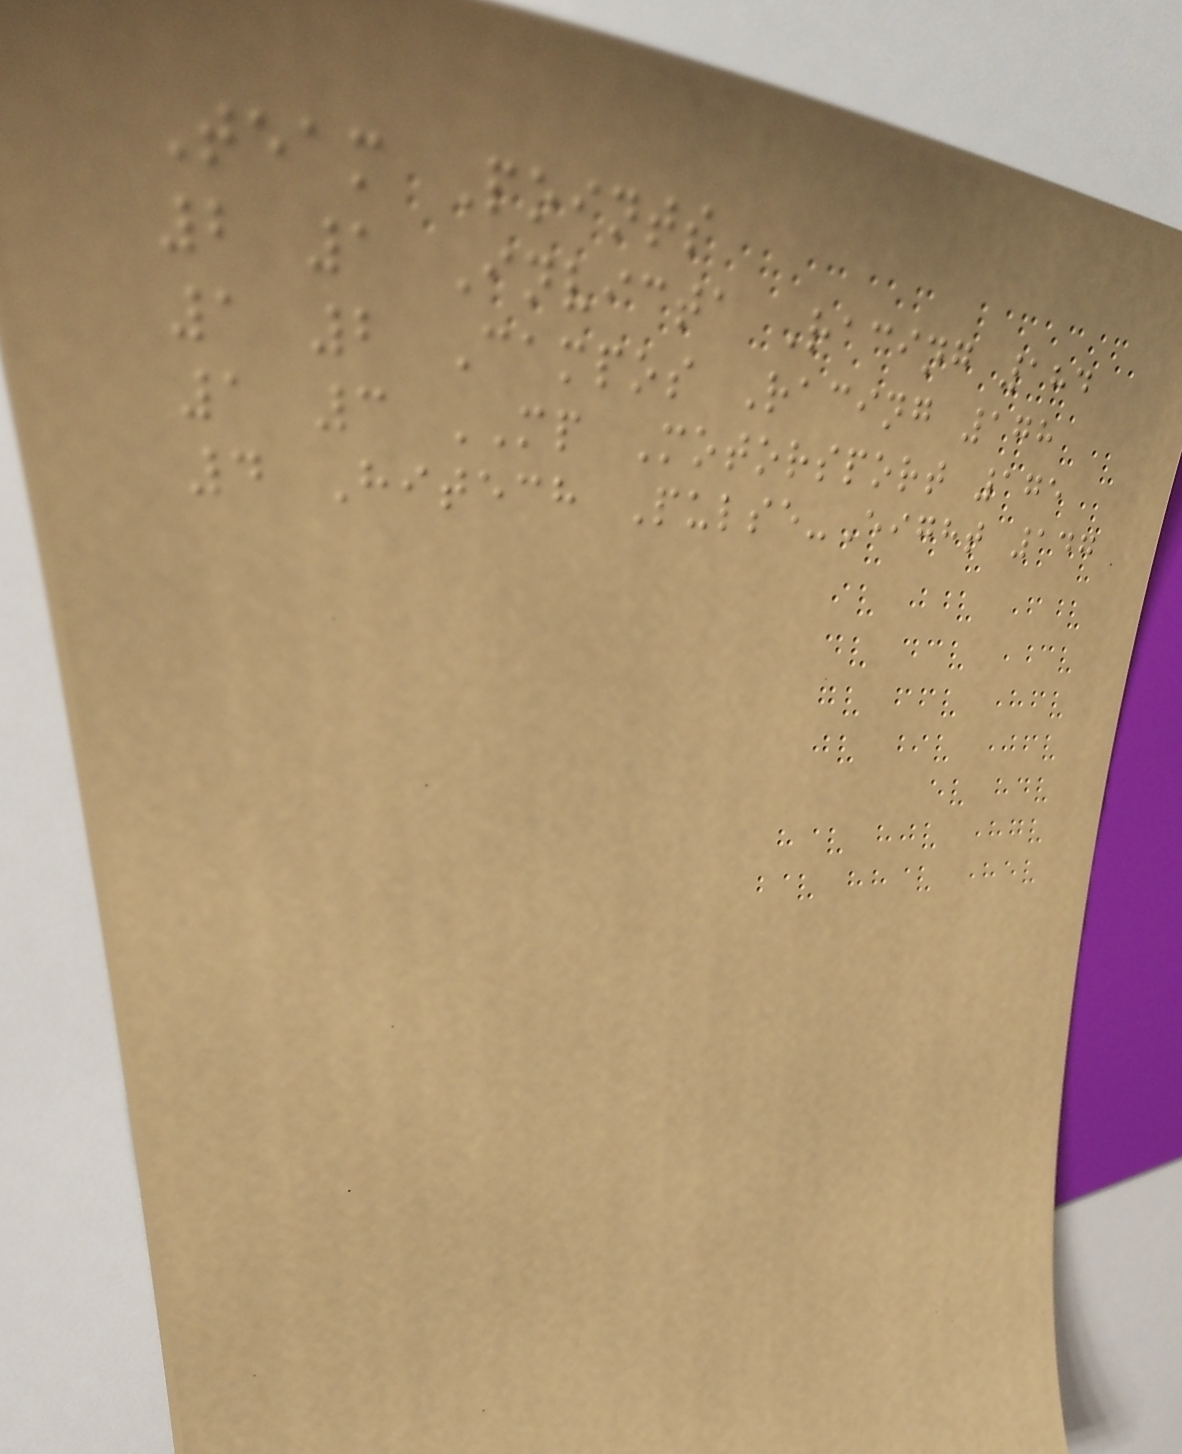Team Points
2 1 Invicta Racing 184
1 2 Campos Racing 178
1 3 MP Motorsport 175
4 Hitech Pulse-Eight 147
